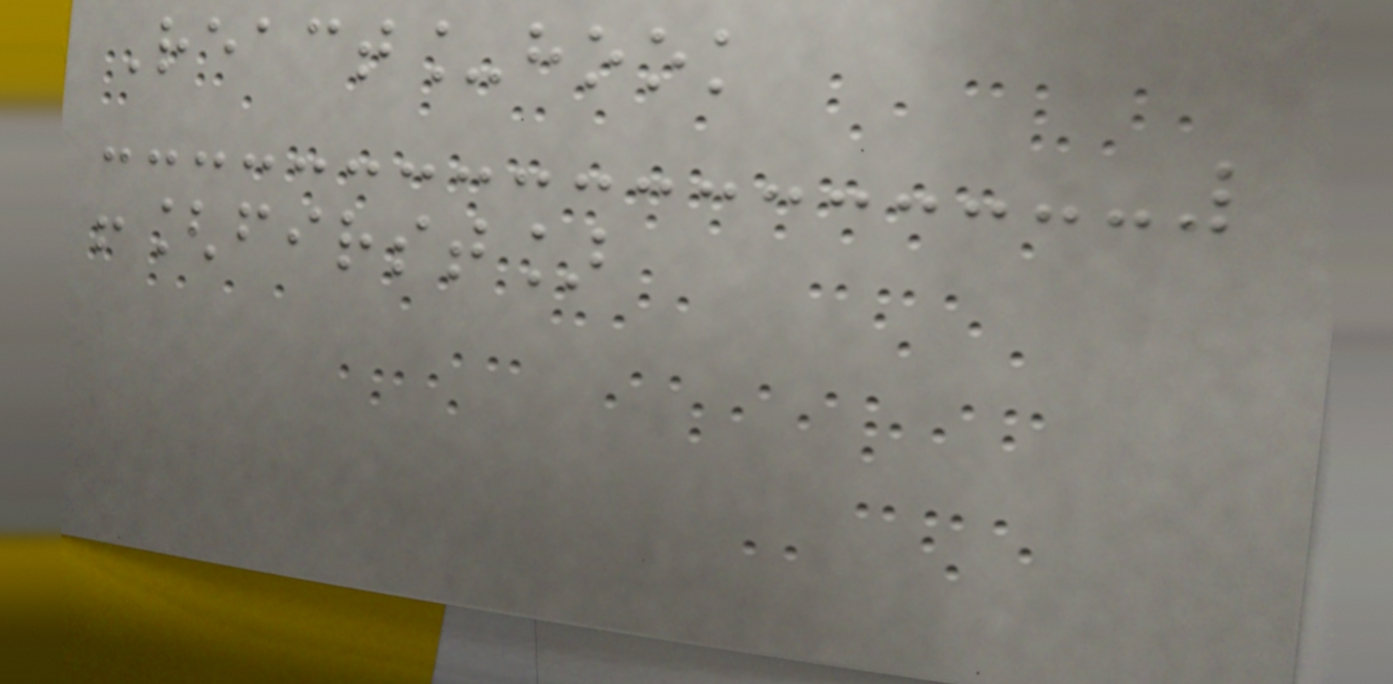React_hook
![first]
